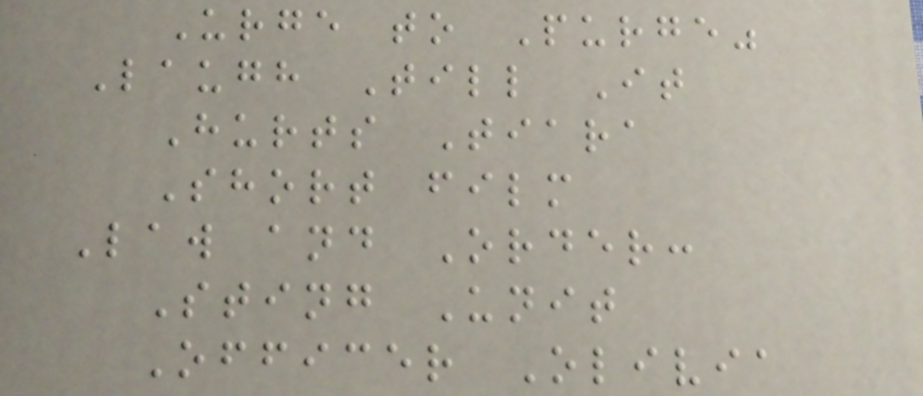Urge to Purge"
Laugh Till It
Hurts Tiara
Short film
Law and Order:
Sting Unit
Officer Olivia
